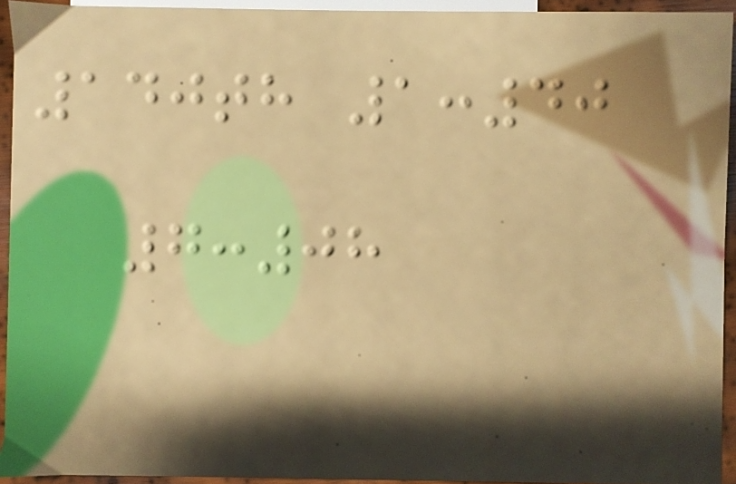140th 1:40
7:08
